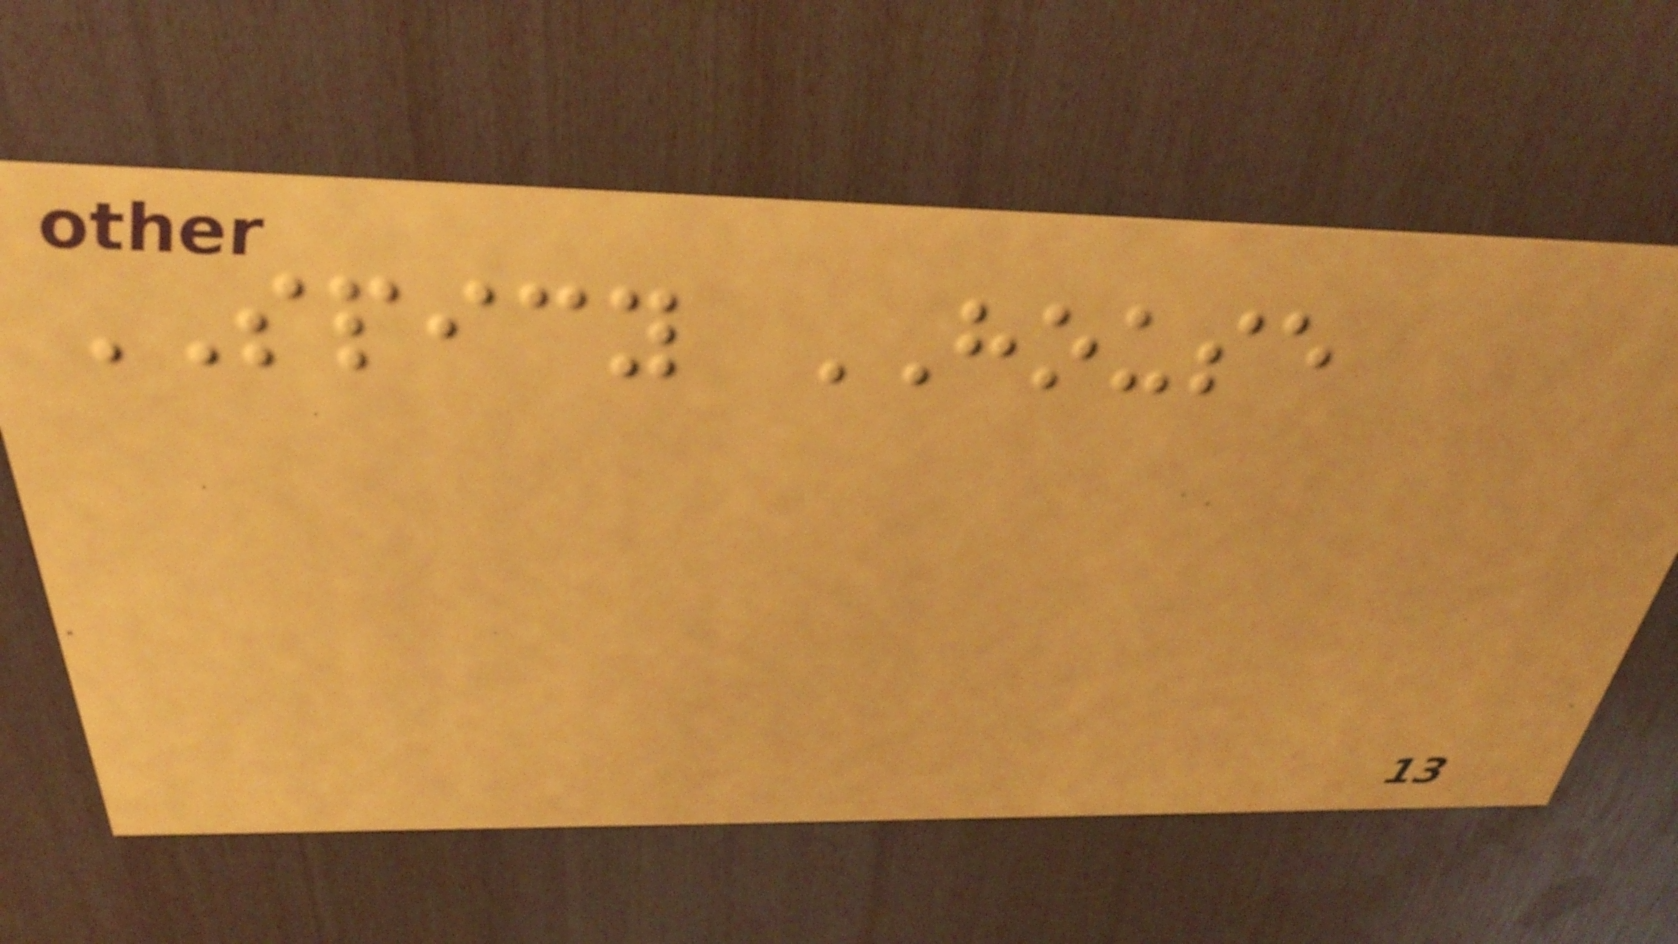SPICY HOUSE
